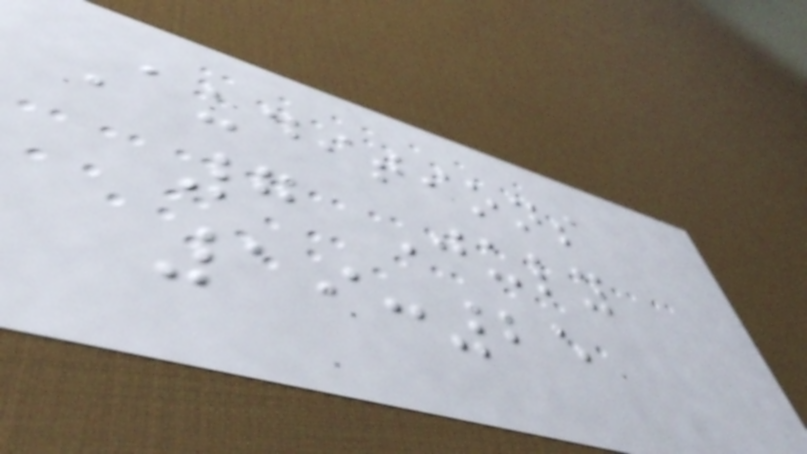Auditions
7 July
19:25
